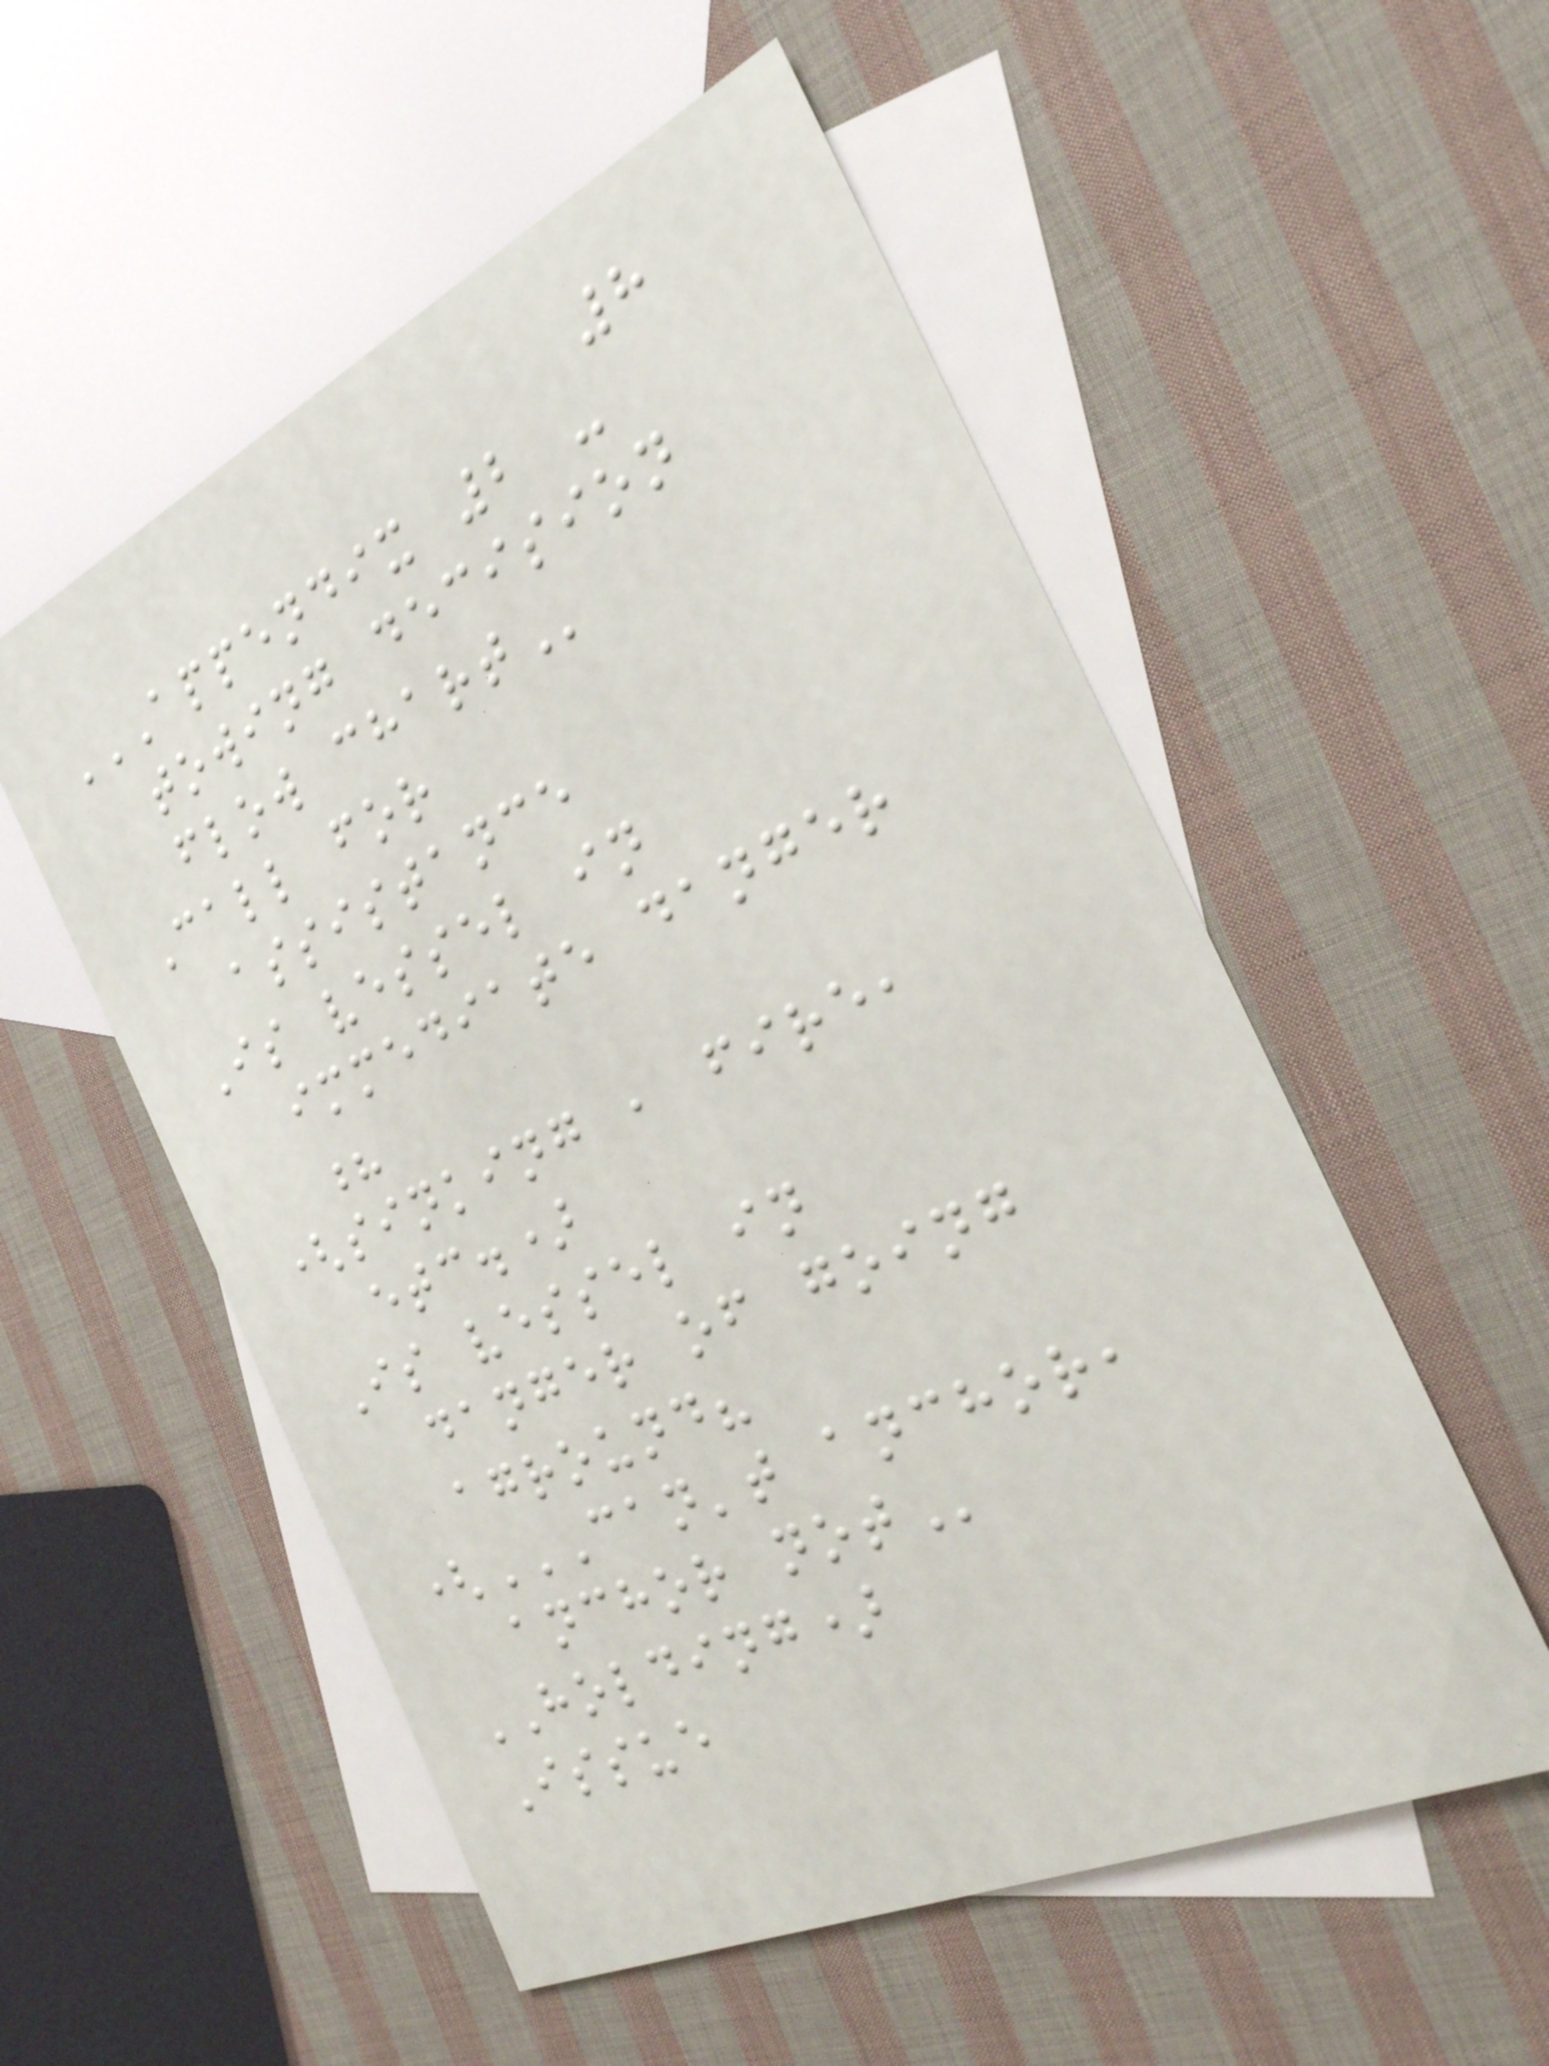8
APPENDIX 2 -
TOWING DECISION
FLOW CHART
Call for
assistance
Is vessel in
immediate danger
?
(sinking , fire,
etc.)
Is vessel in
danger of going
aground?
(CAN'T ANCHOR,
ANCHOR NOT
HOLDING)
Issue
